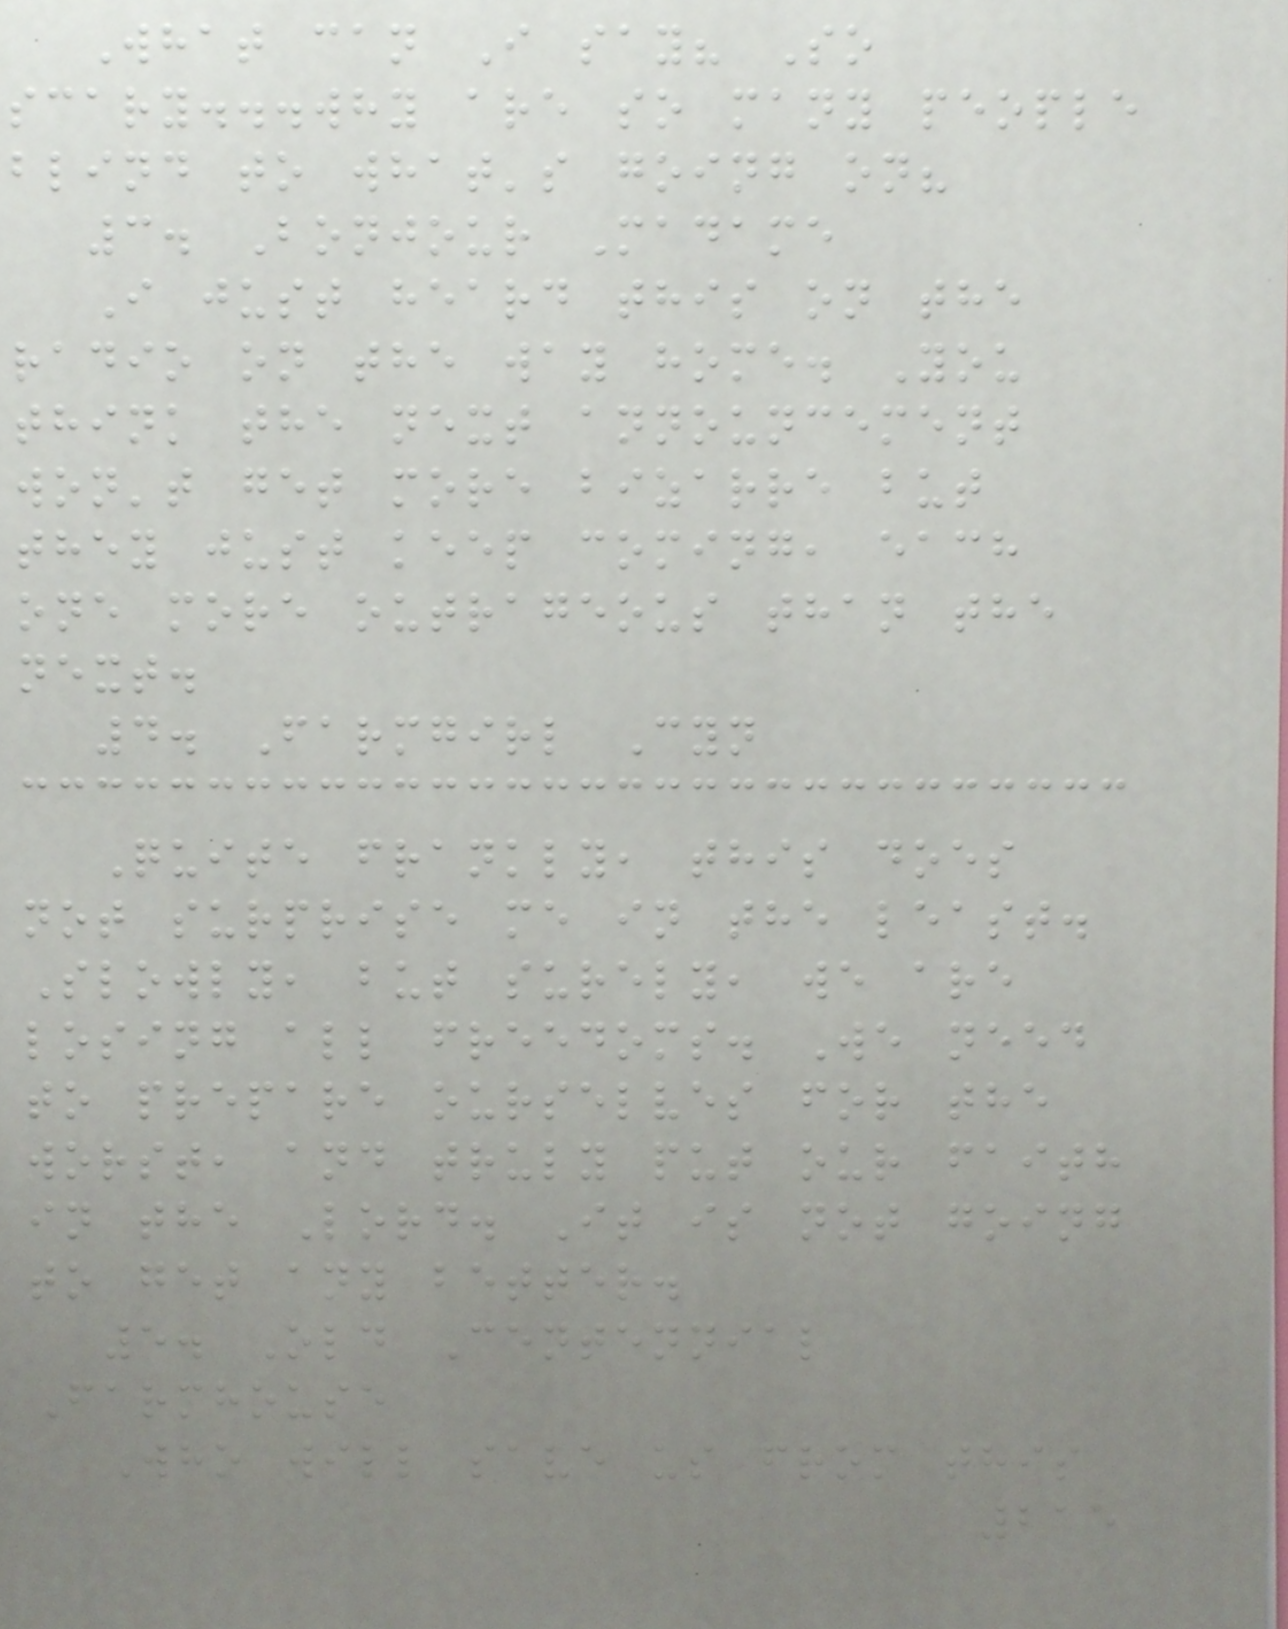What can I say? So
scary...why are so many people
blind to what's going on?
3. Bonjour Madame
I just heard this on the
radio on the way home. You
think the next announcement
won't get more bizarre but
they just keep coming, each
one more outrageous than the
next.
4. Farmgirl Cyn
Quite frankly, this does
not surprise me in the least.
Slowly, but surely, we are
losing all freedoms. We need
to prepare ourselves for the
worst, and truly put our faith
in the Lord. It is not going
to get any better.
5. Old Centennial
Farmhouse
Who will save us from this
215
